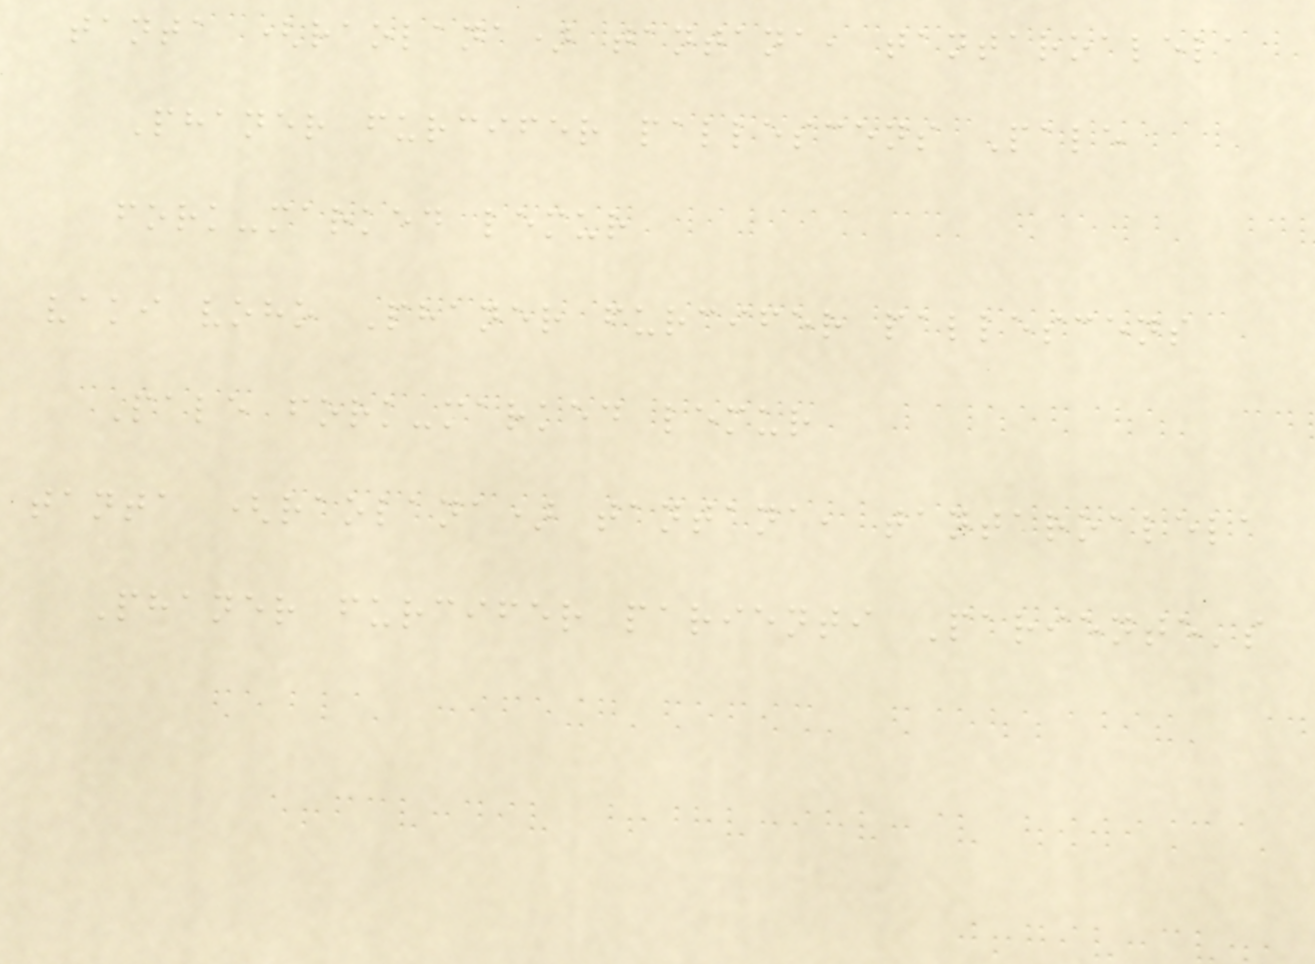tanta (raolana) tantana, tantaroalela
Phaner furcifer pallescens Pale
fork-marked lemur
vaki voho Phaner furcifer pallescens
Pale fork-marked lemur
tanta (raolana) tantana, tantaroalela
Phaner furcifer parienti Pariente's
